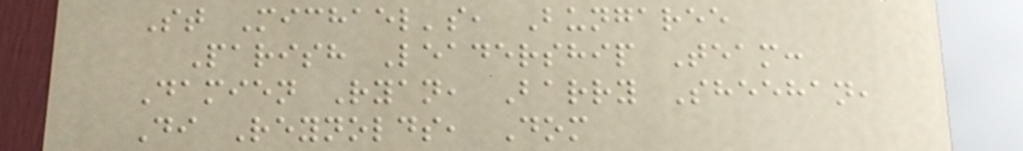St Michael's, Bungaree
Parish Leadership Team:
Damien Ryan, Barry Sheehan,
Di Reynolds, Dom
